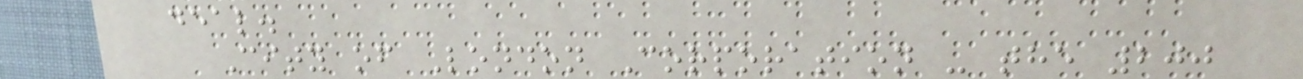deal.
City of London Corporation - the 200
